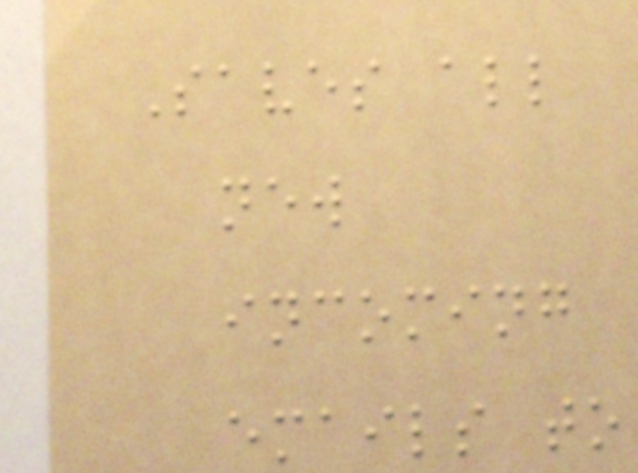Saves all
new
incoming
emails to
